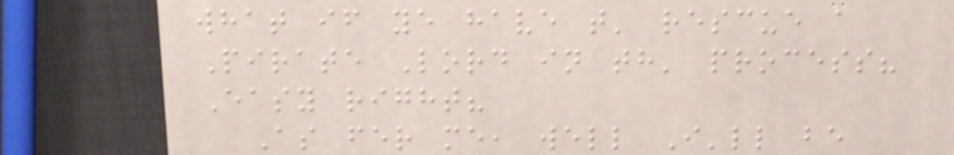what if ye have t' rescue a
Pirate Lord in th' process?
Easy right?
As fer me, well I'll be
